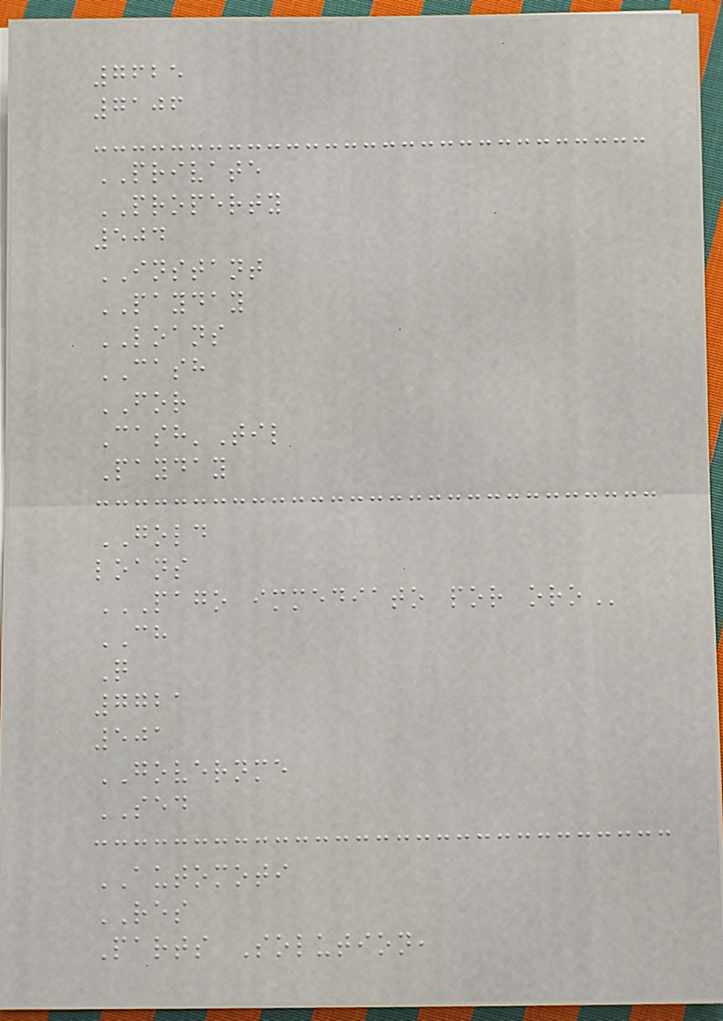7625
7106
PRIVATE
PROPERTY
504
INSTANT
PAYDAY
LOANS
CASH
FOR
Cash'Til
Payday
GOLD
loans
PAGO IMMEDIATO POR ORO
CH
Q
7721
501
GOVERNME
SED
AUTOMOTI
RES
Parts Solution,
